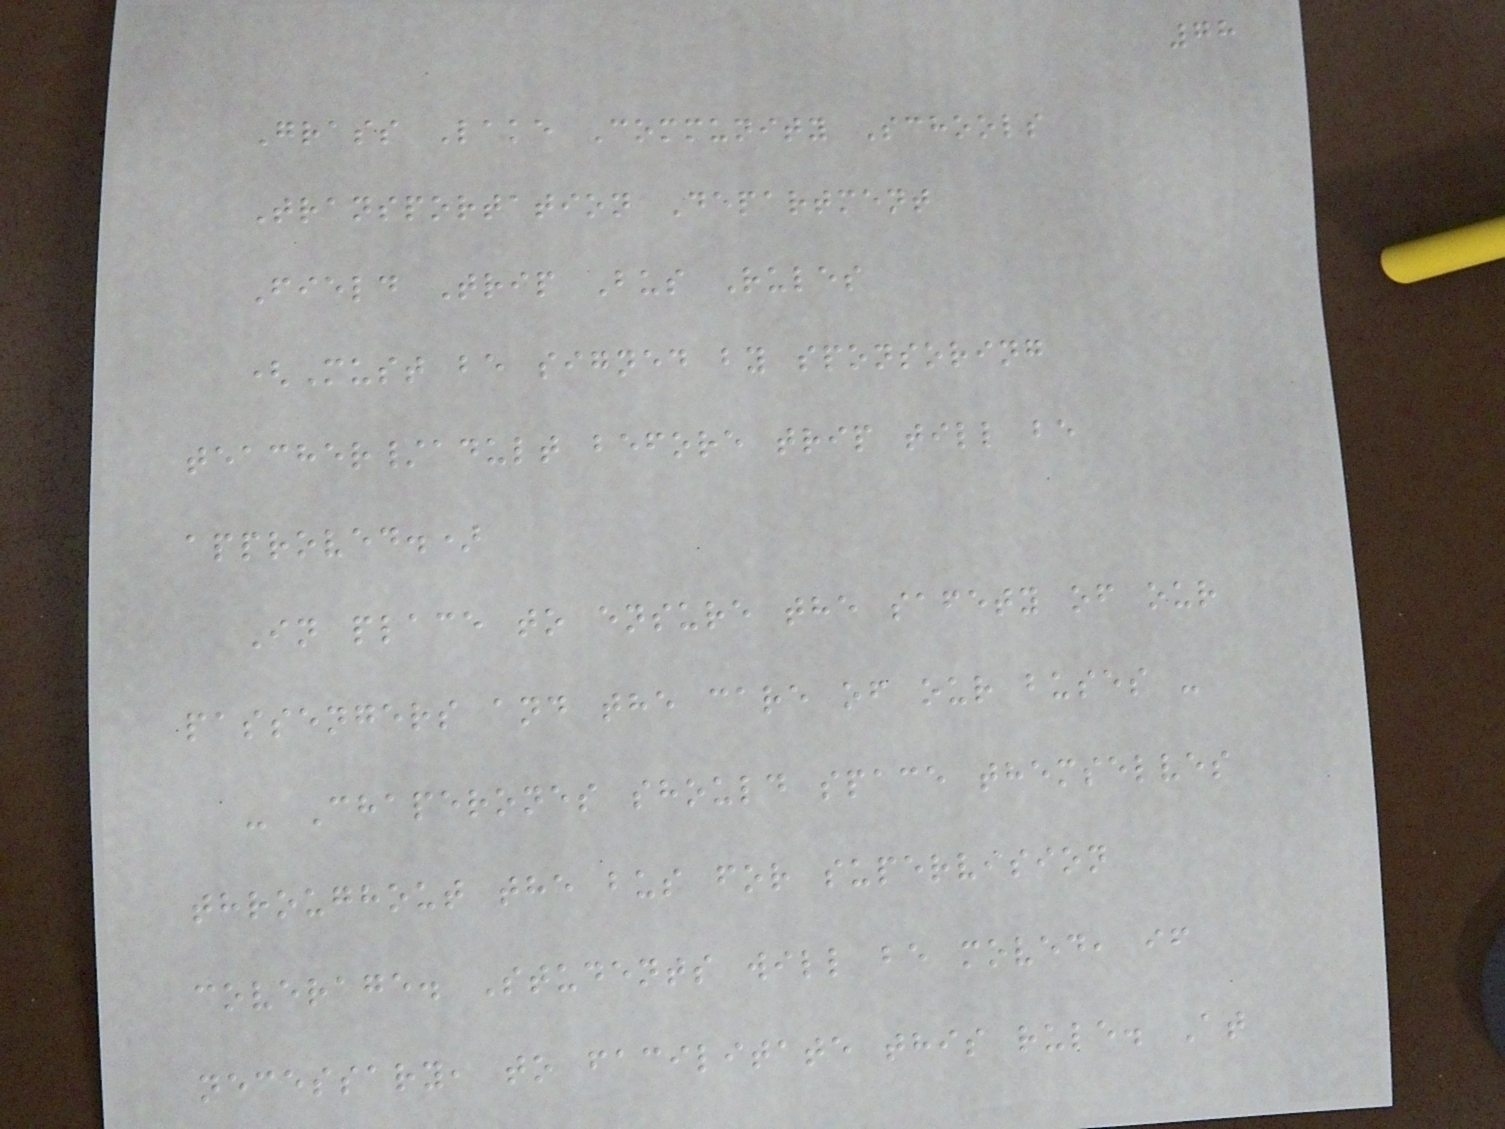78
Grass Lake Community Schools
Transportation Department
Field Trip Bus Rules
(Must be signed by sponsoring
teacher/adult before trip till be
approved.)
In place to ensure the safety of our
passengers and the care of our buses -
- Chaperones should space themselves
throughout the bus for supervision
coverage. Students will be moved, if
necessary, to facilitate this rule. At
